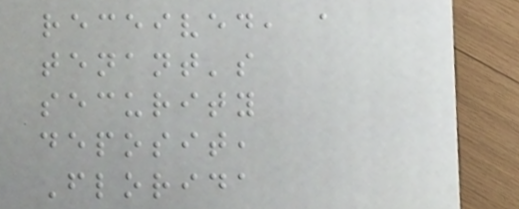received, a
tenant's
security
deposit,
Florida
